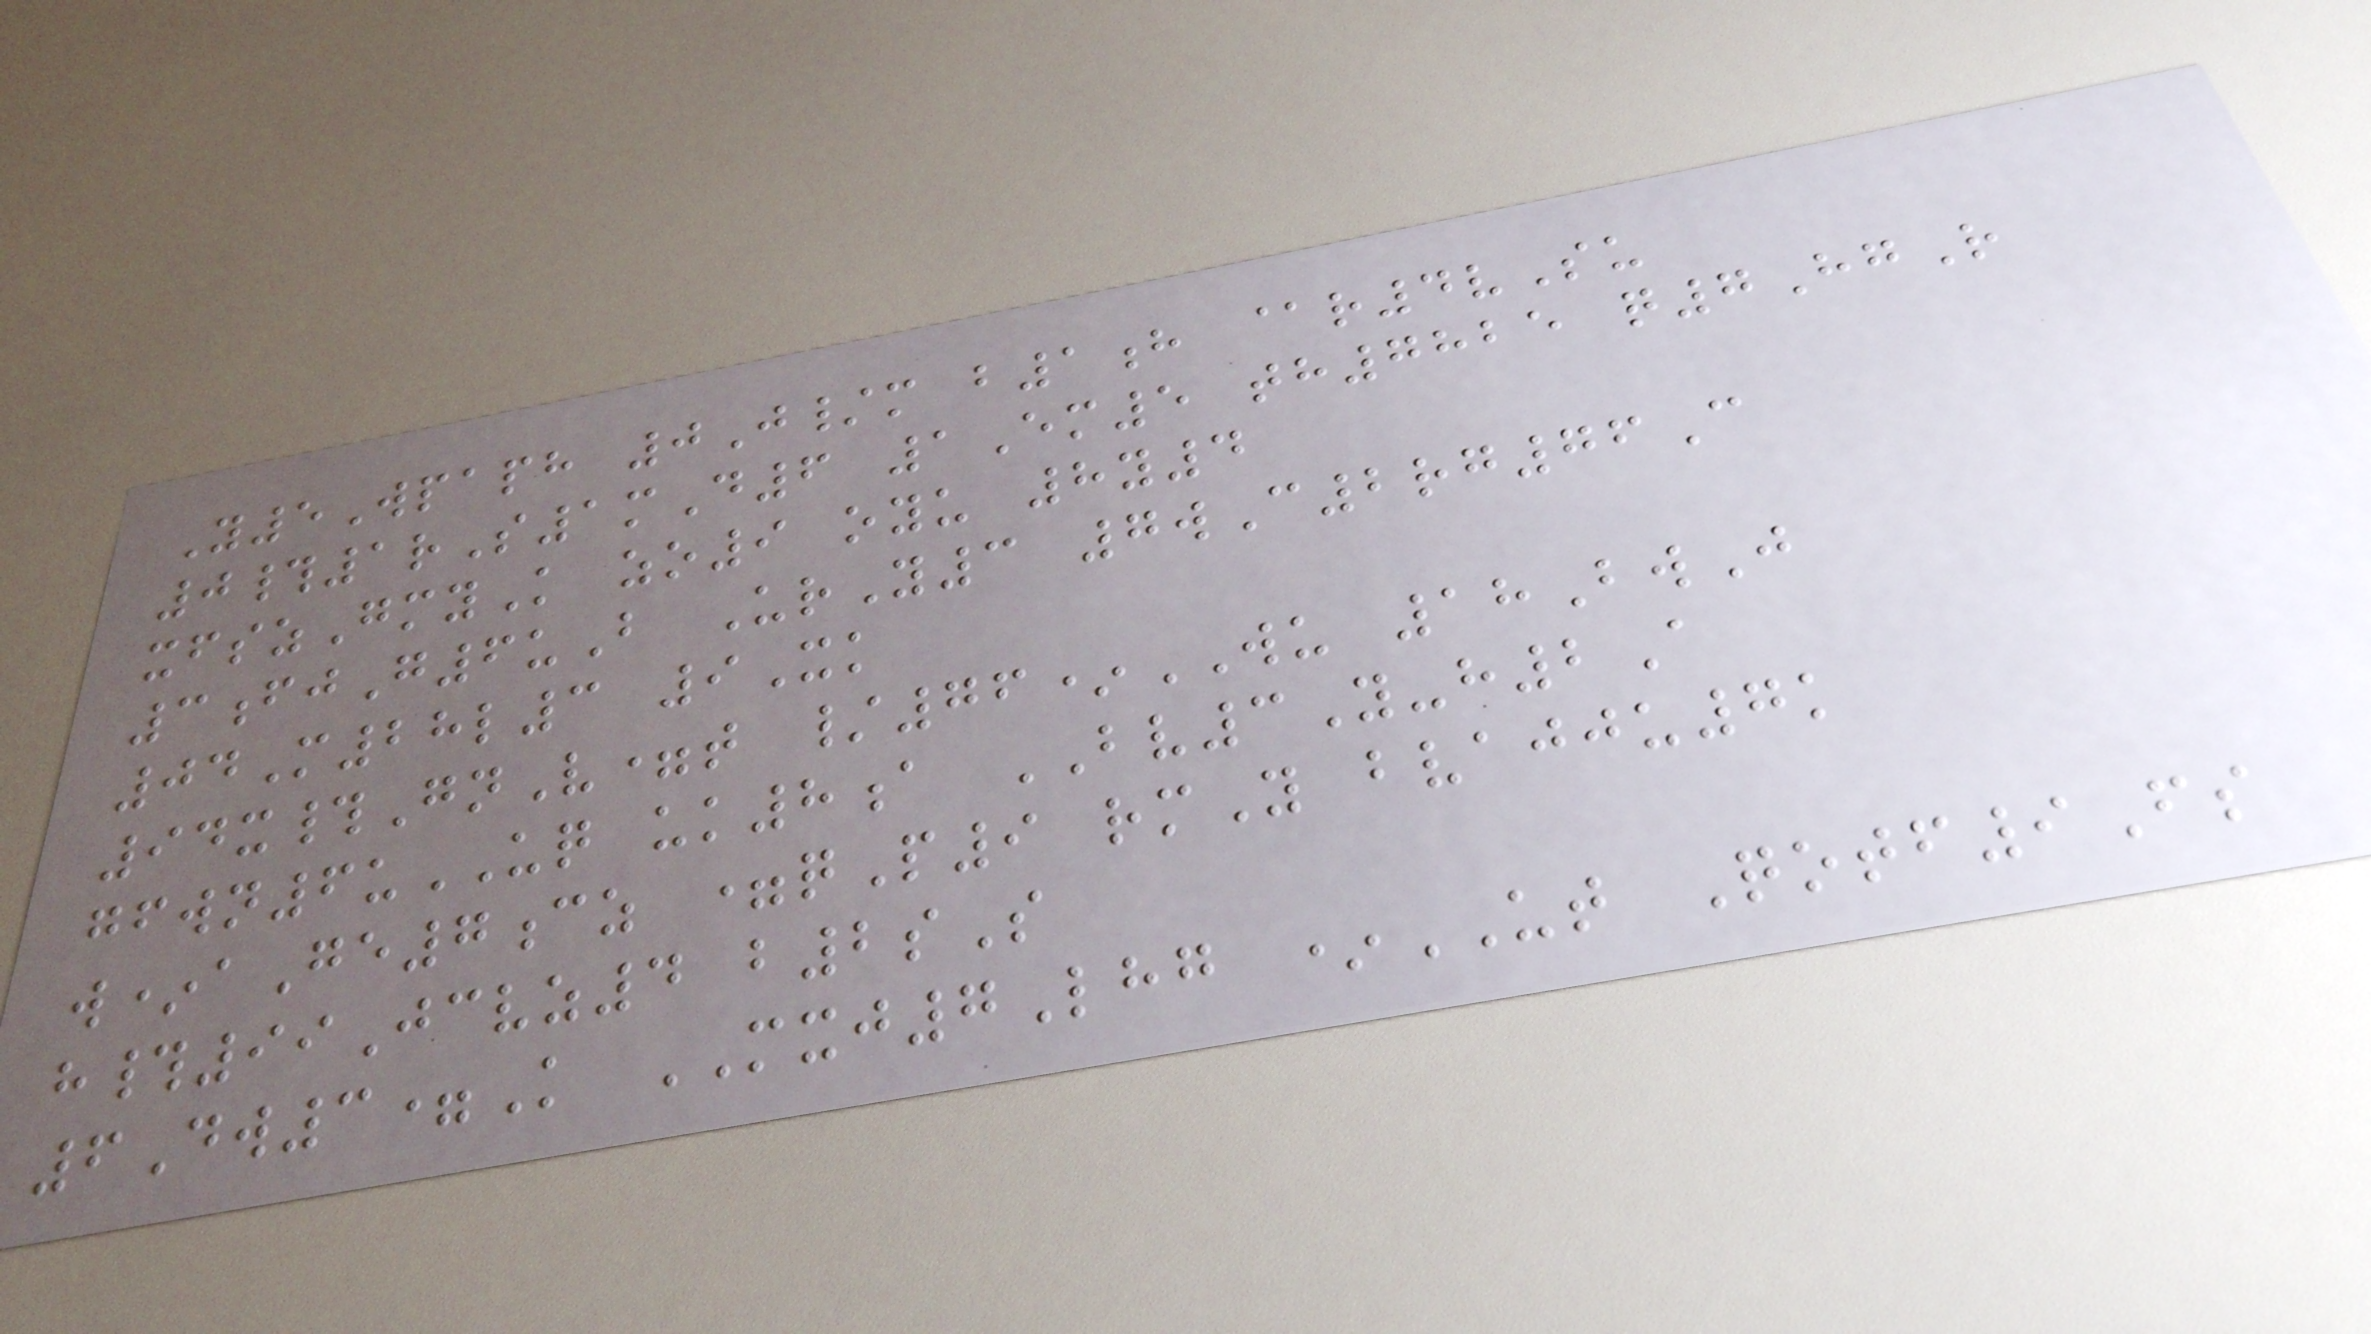Y5Wpaph 0J/m b1h @r4vSu
0#1rS1mD6 1Em5 th7825 q7HgR
xfszGmyK zo9 oyu 8y4
3fjG6uB UrY3 7wC2rg76C
04M28l3 9Xk
94x#GnV=t /76*WU 18BwJ
gfwn6uUQ uk8a BV3Y-h2A
w*aGe7cz =qP9 rmY bvajju7k
h#99Jcvz4 b2sS
6Dw3=K MXJ7Lhg *UT Qotf9Fs
